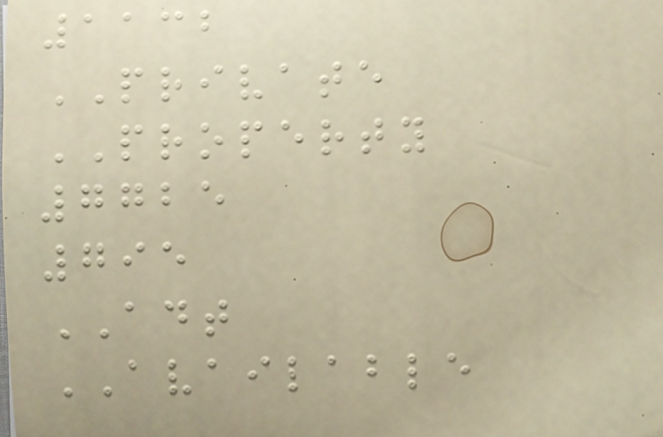1132
PRIVATE
PROPERTY
7725
795
ADT
AVAILABLE
